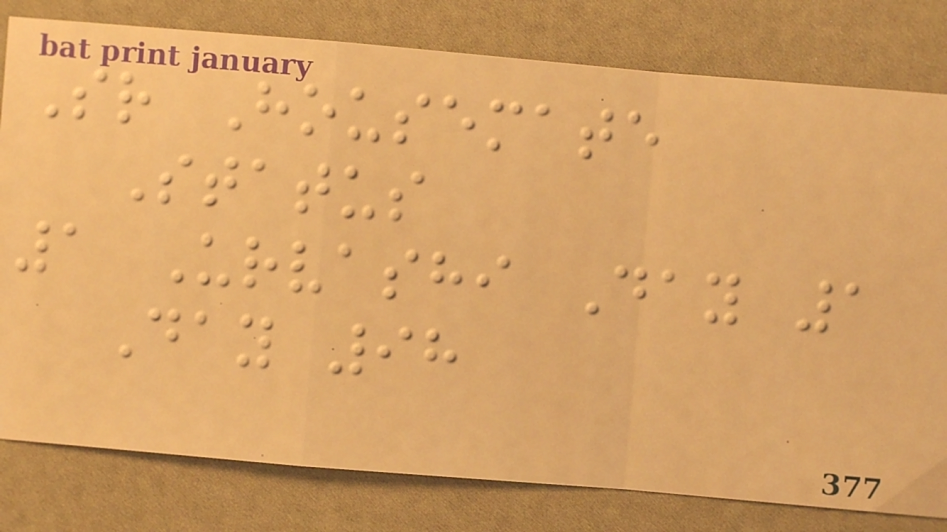Sr Housemate
Status
1 Urvashi Day 1
Day 98
